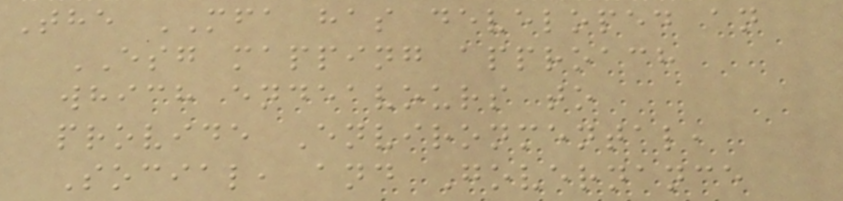The MFA has developed an
ESG mapping approach
which endeavours to
provide Environmental,
Social, and Governance
